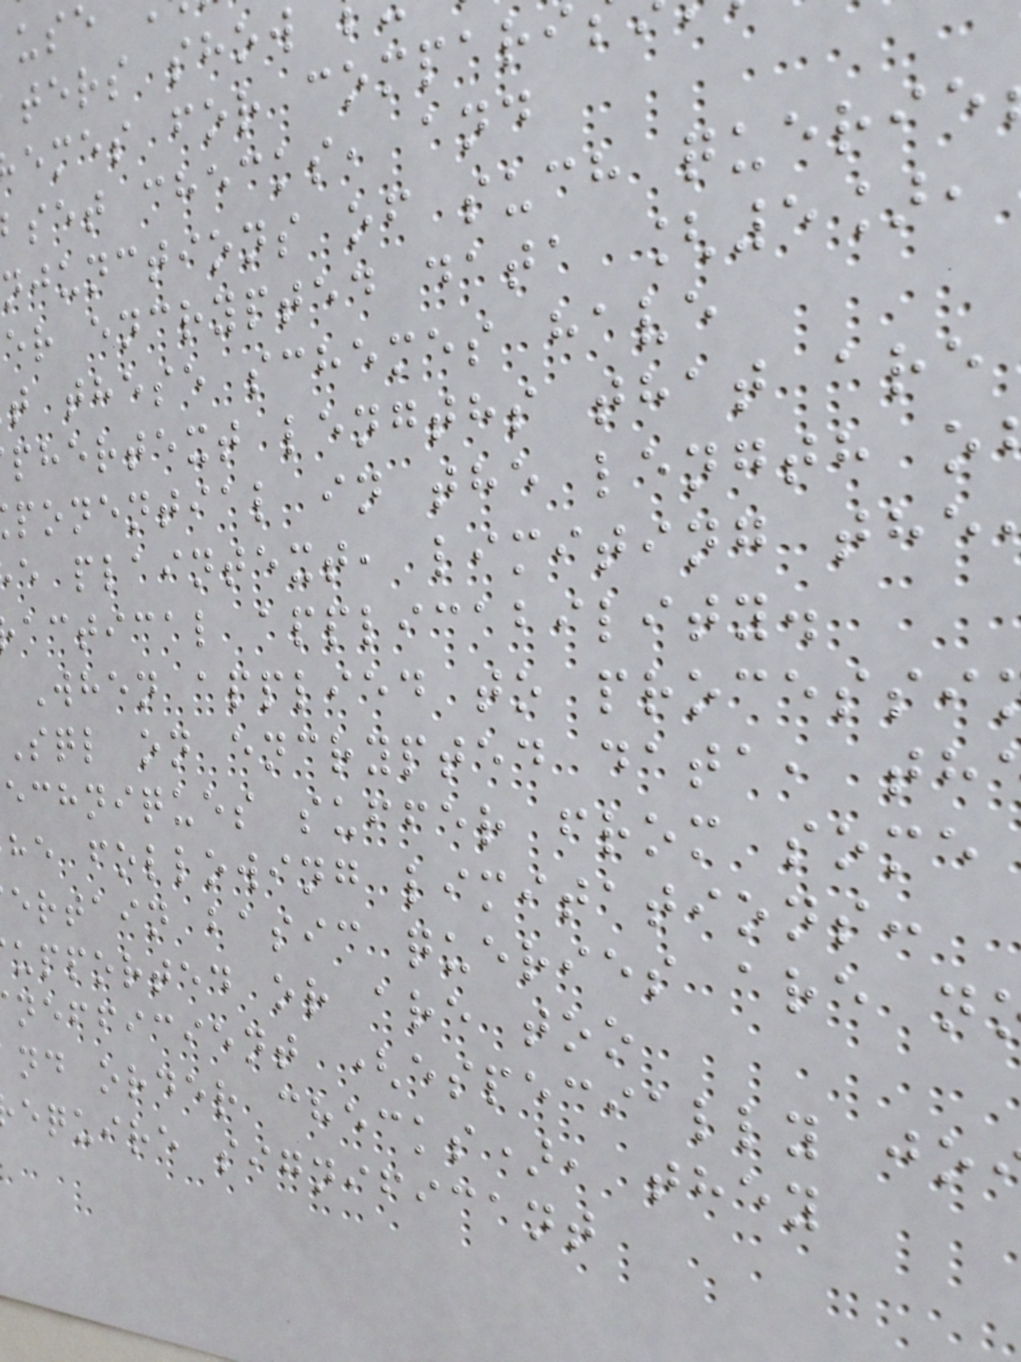ters show
emes for compari
set checks, and
njunctions of such querie
er encrypted data [5],
t these schemes have
phertext lengths that are
ponential in the length o
e plaintext, limiting the
actical applicability.
When applied to processi
sql on encrypted data, th
echniques suffer from some
he following limitations:
ertain basic queries are n
upported or are too
nefficient (especially jo
nd order checks), they
equire significant
